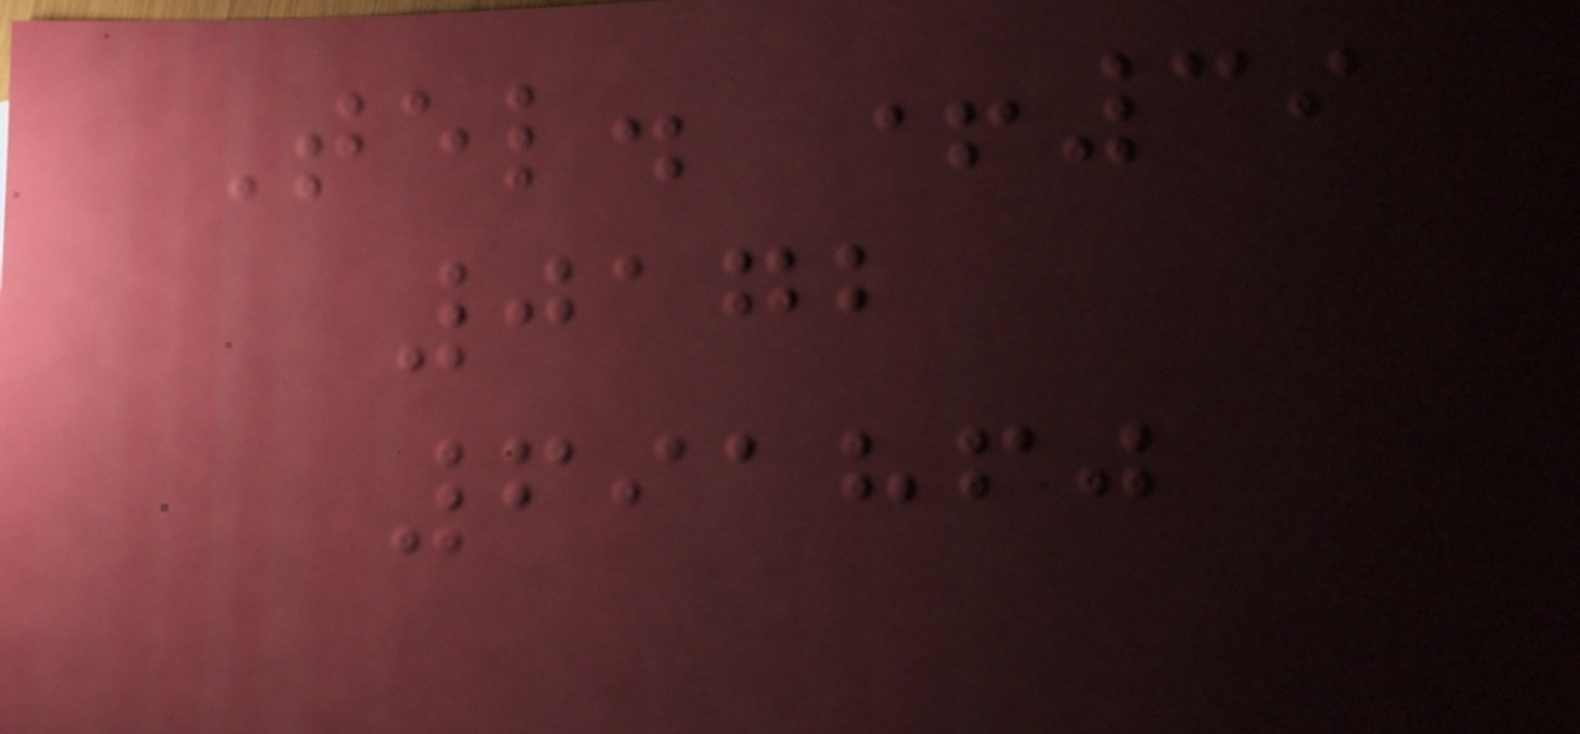Tel. +39
0172
691860
